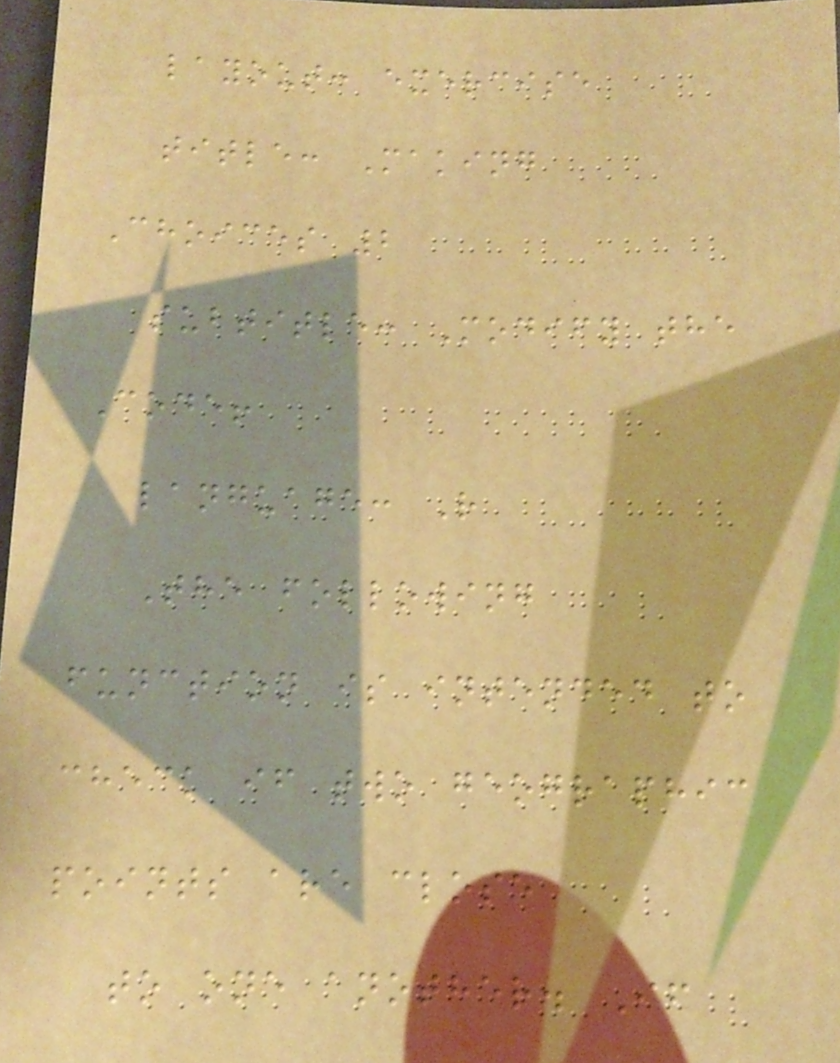layout: exercise
title: Making
Choices 2
subtitle: Modify the
Code!
language: R
The following
function is intended to
check if two geographic
points are close
to one another. If
